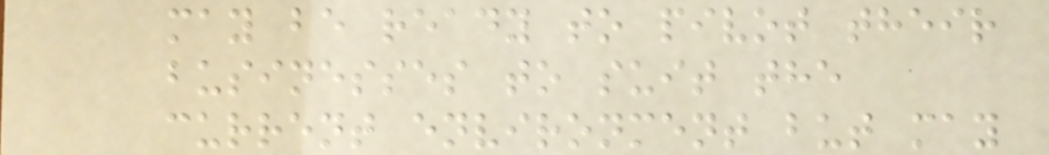may be ready to pivot their
businesses to suit the
current environment but may
